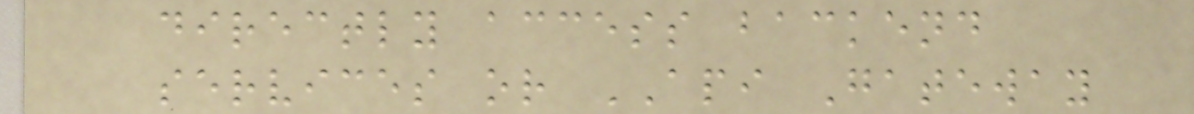directly access backend
services or API Gateway
